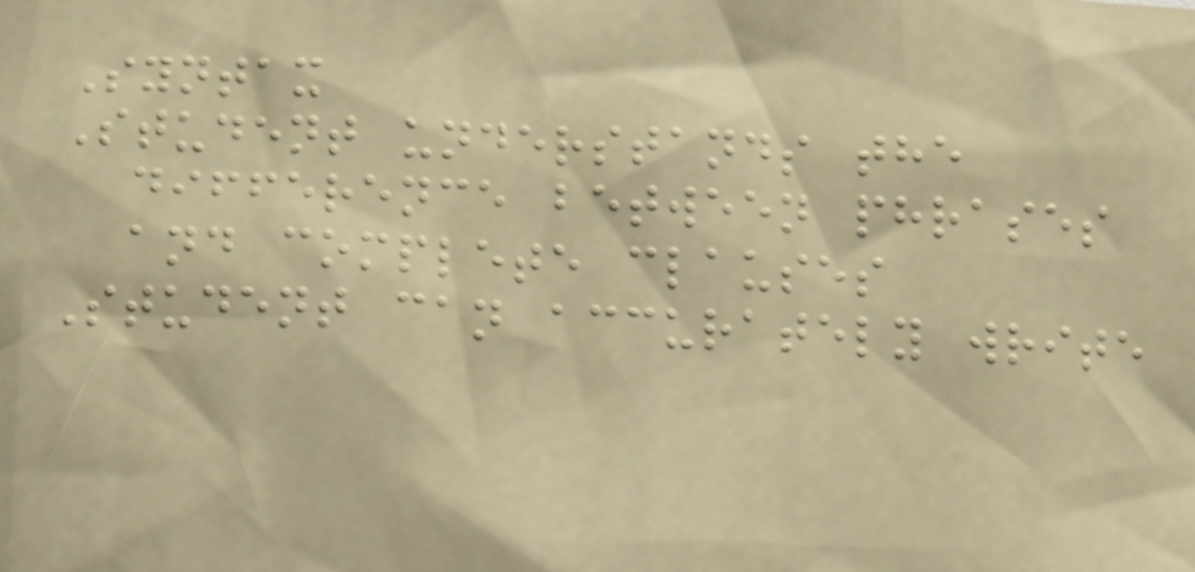Syntax
Student understands the
difference between phrases
and complete clauses
Student can accurately write
